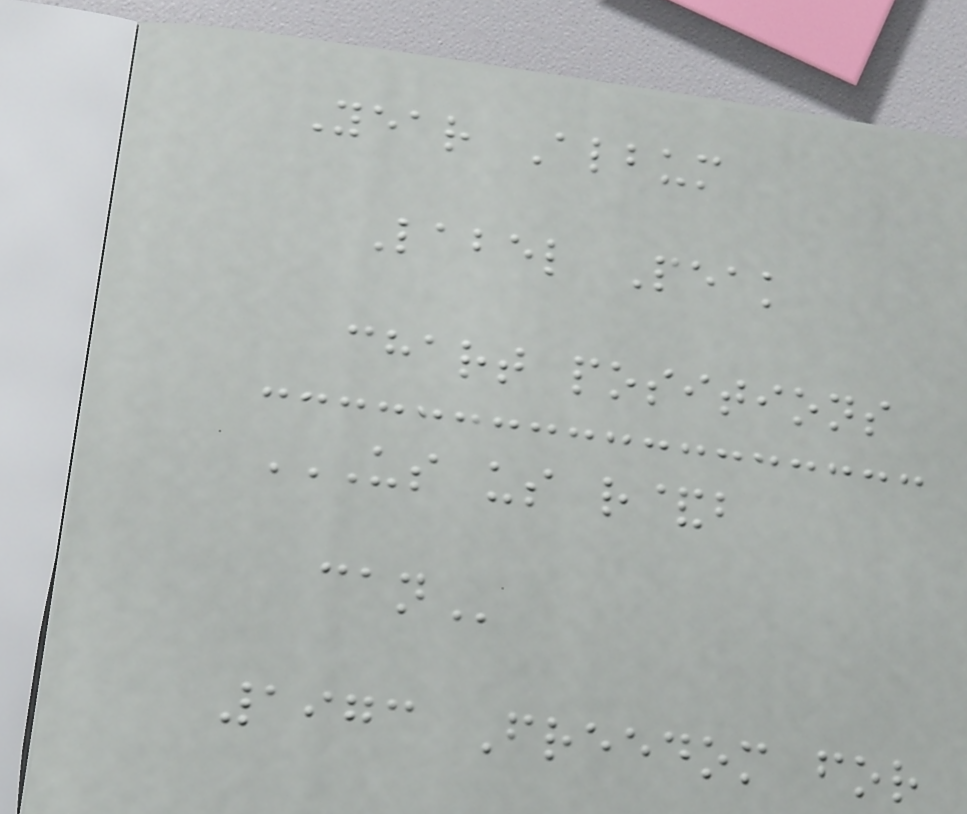Year Album
Label Peak
chart positions
US US R&B
CAN
1973 Freedom for
